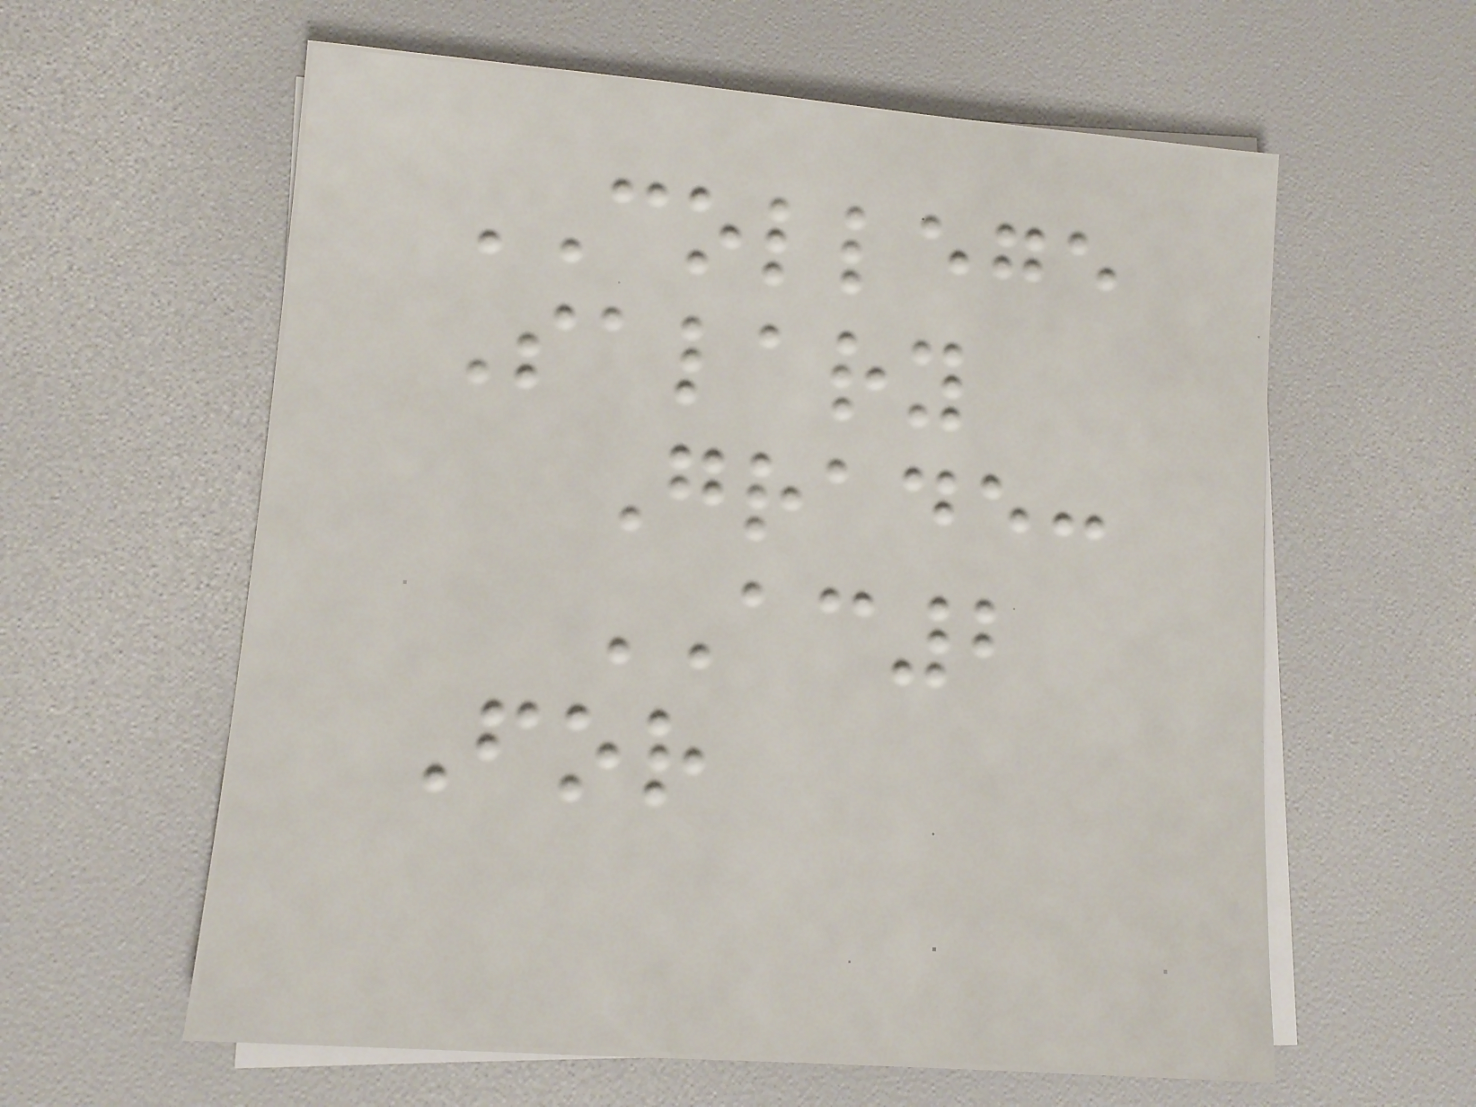COLLEGE
Salary
Grade:
AC2
For
